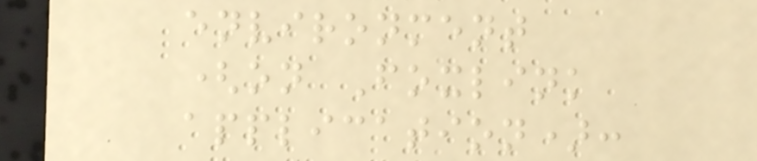environment
(on Foxlink
application):
